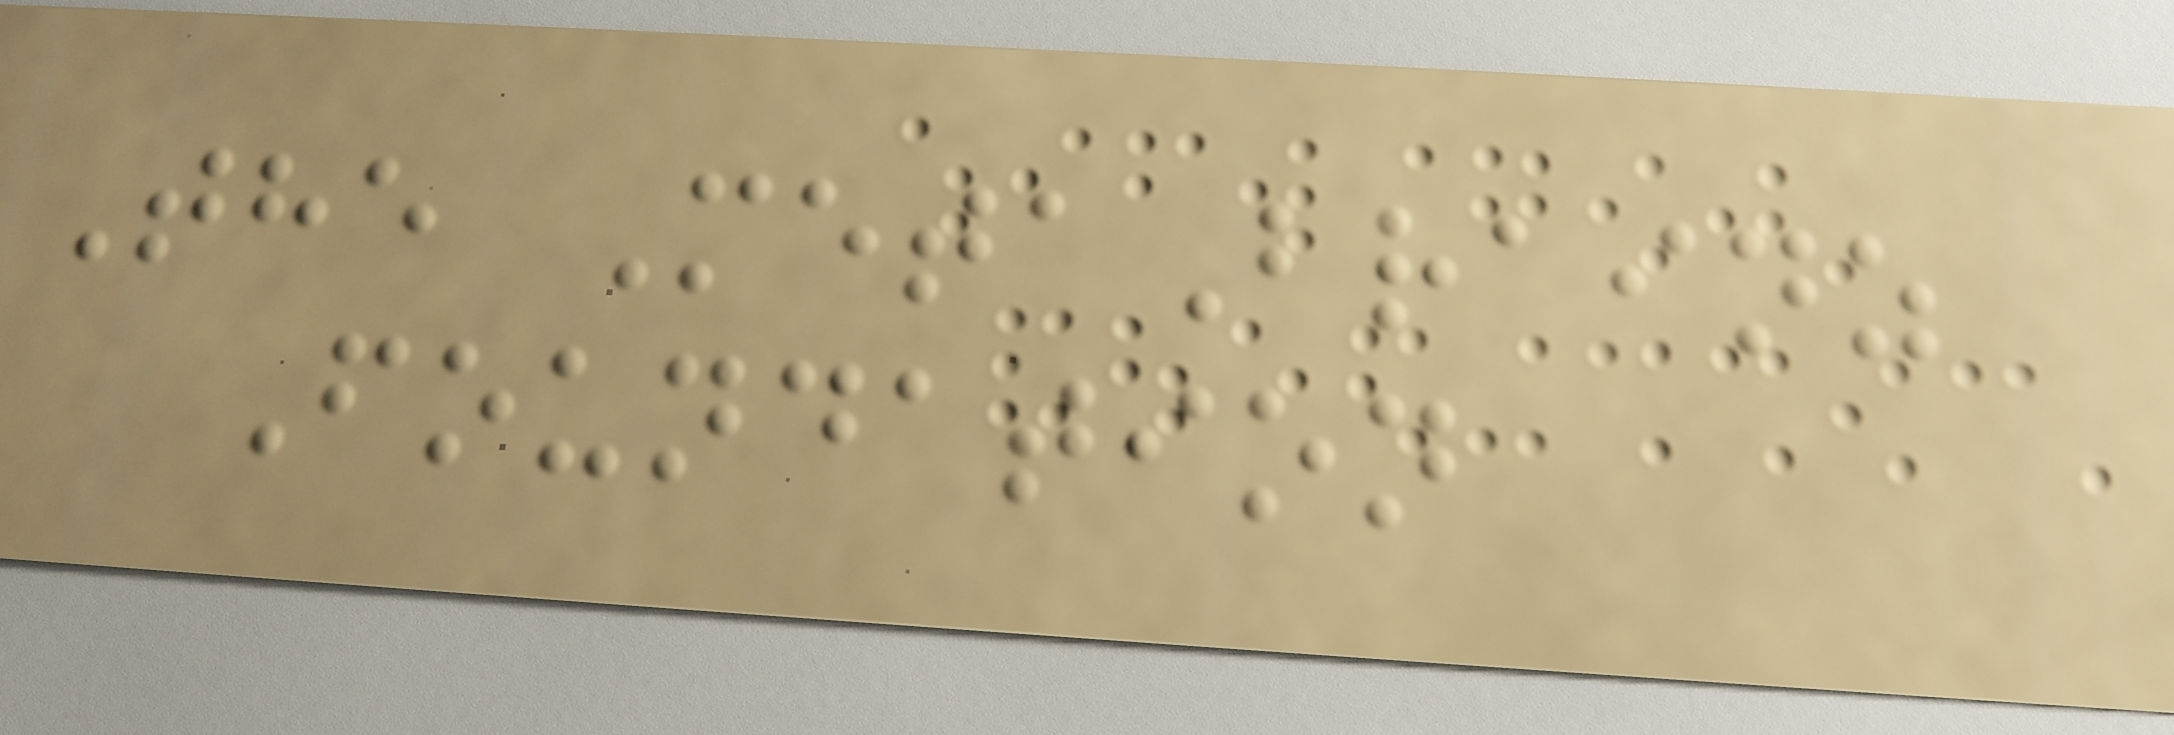The MetaBrainz
Foundation
